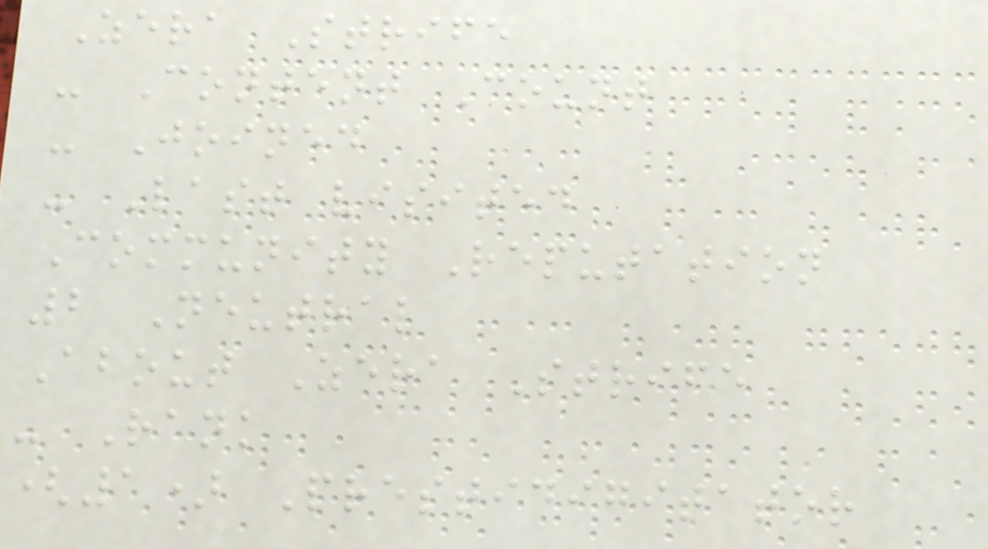Zera Strife
- Content Count
- Joined
- Last visited
Community Reputation
2 Neutral
About Zera Strife
- Rank
(1) Prestidigitator
